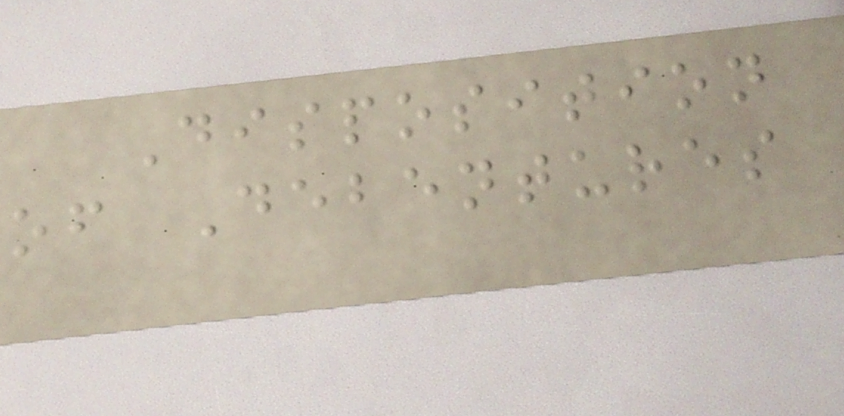Disposition
of Debentures
